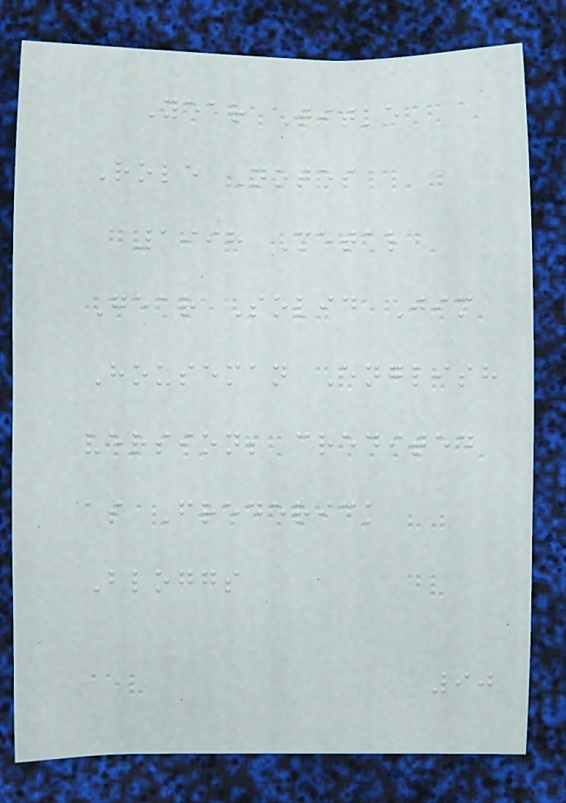Year Title
Role Notes
1998 Metal
Gear Solid Jim
Houseman English
version; credited
as Frederick
Bloggs
90
